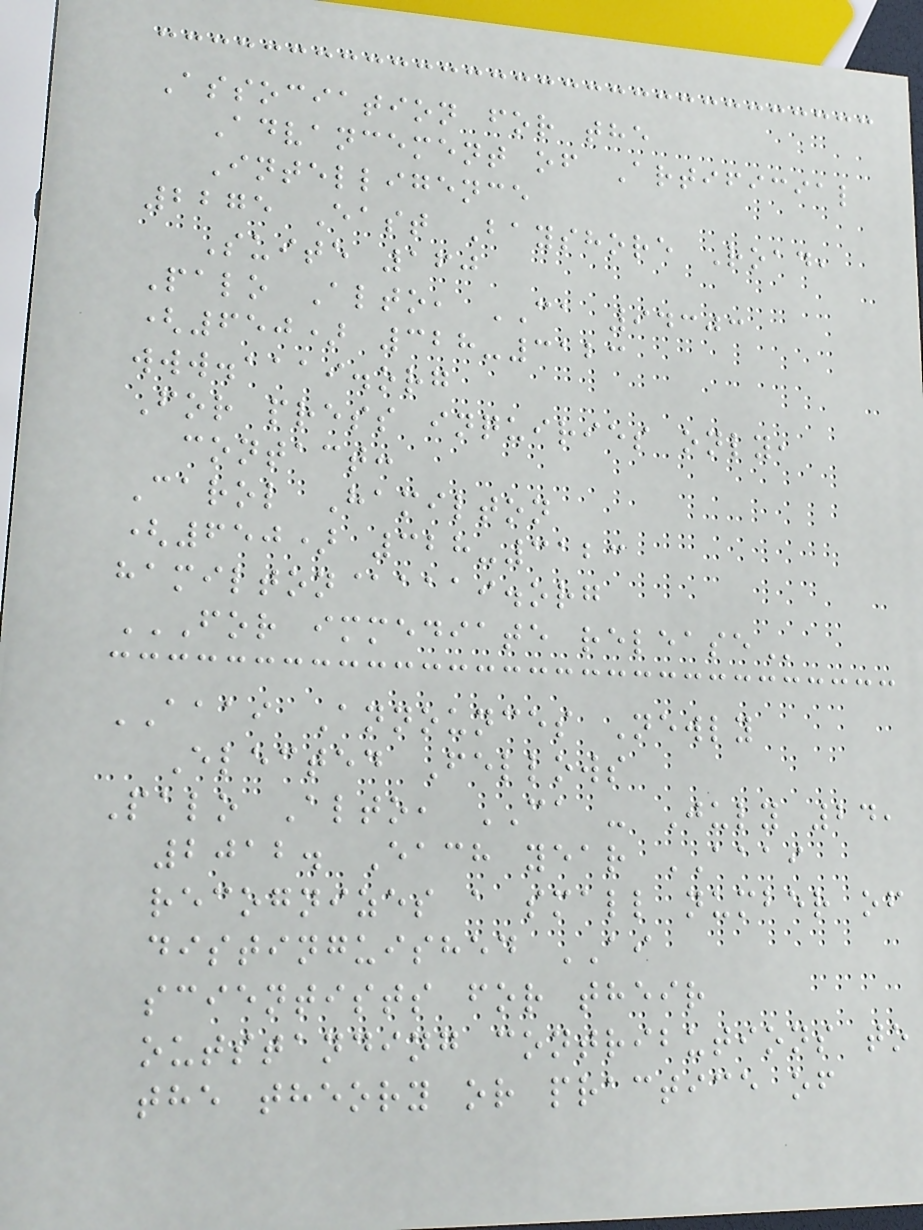Association for the
Advancement of Artificial
Intelligence
2275 East Bayshore Road,
Suite 160
Palo Alto, CA 94303
(650) 328-3123
www.aaai.org
For press inquiries only,
contact:
Carol Hamilton
(650) 328-3123
hamilton@aaai.org
FOR IMMEDIATE RELEASE
AAAI Announces Newly
Elected Fellows
Palo Alto, CA - July 24,
2012. Each year AAAI
recognizes a small number of
distinguished AI
scientists for their
outstanding contributions to
the theory or practice of
